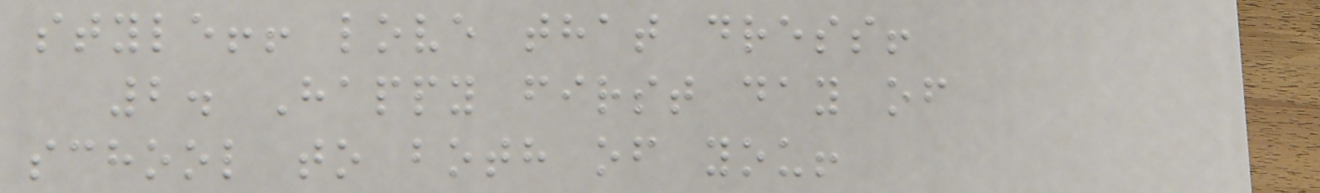style!! love that dress!
2. Happy first day of
school to both of you!
